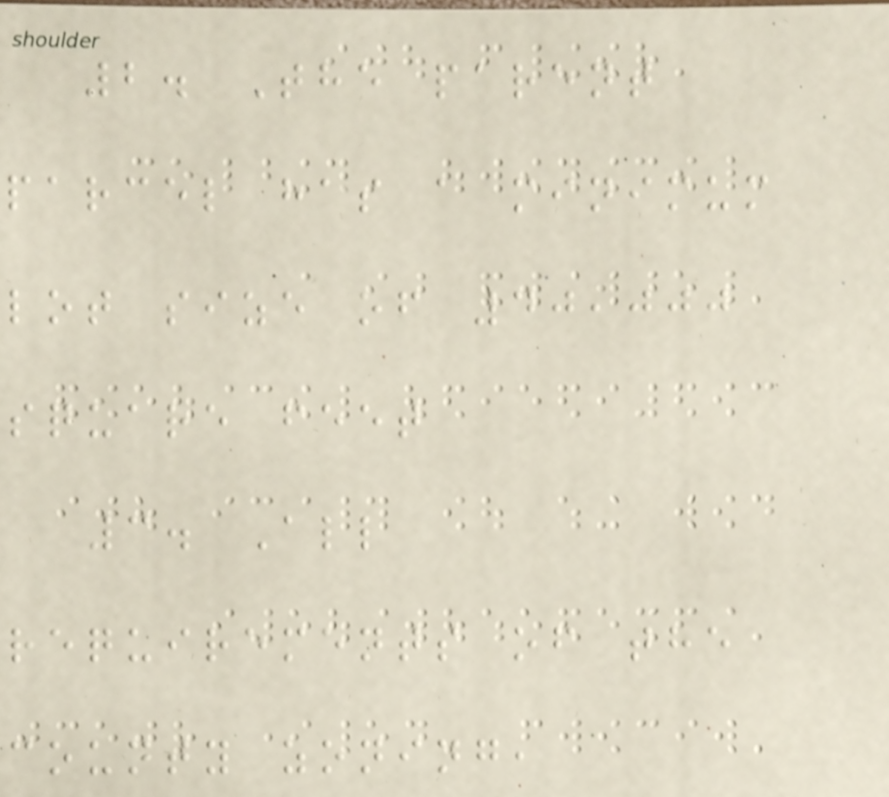2. The parent
parcel has a minimum
lot size of 40,000
square feet
3. All
requirements of the
county zoning,
